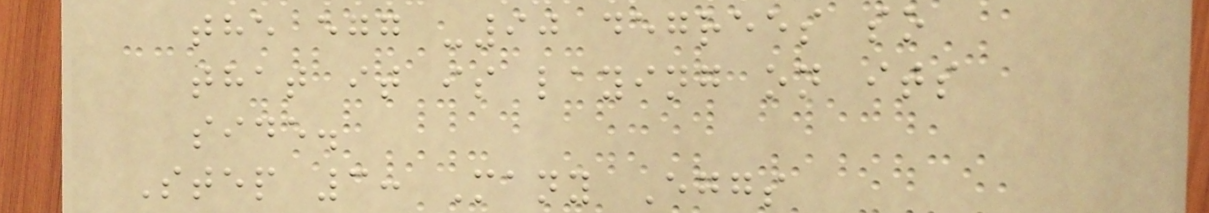the egg -90 degrees so
that it is laying on its
side.
Step 3: Many Eggs
